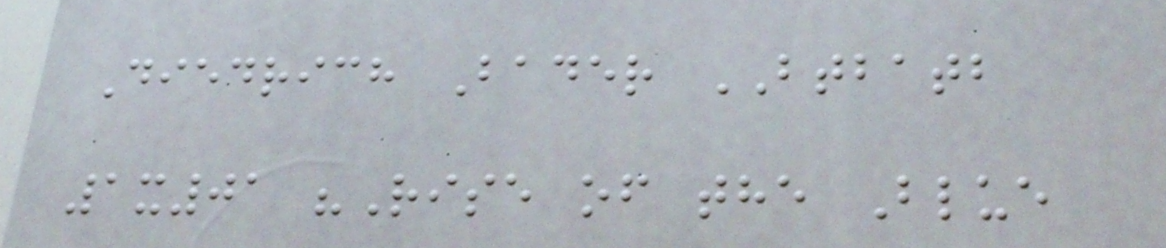Diedrich Bader BTBATB
1x01 "Rise of the Blue
